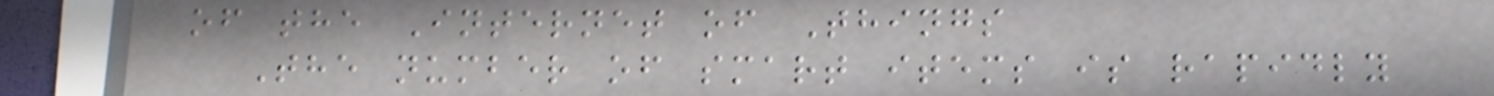of the Internet of Things
The number of smart items is rapidly
